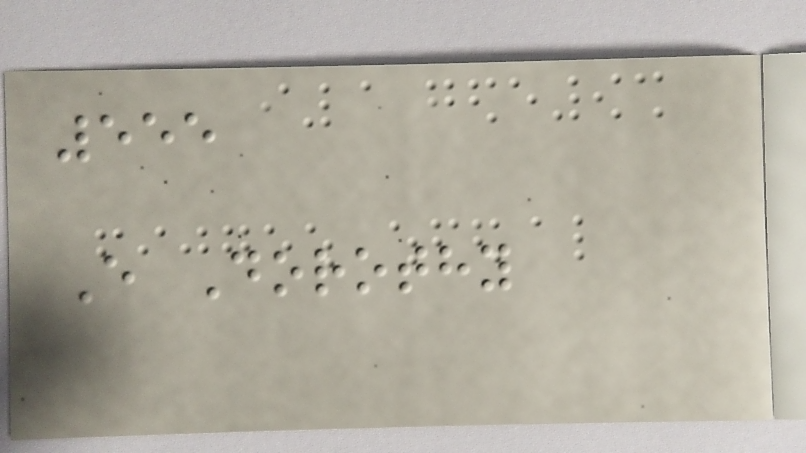555
E Dorothy
